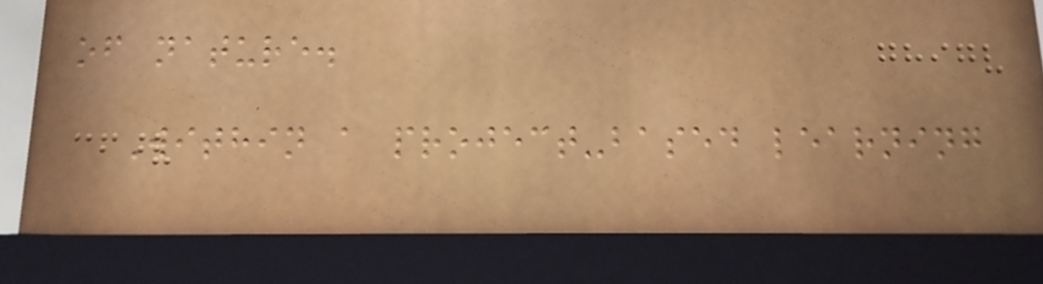of nature.
Within a project-based learning
